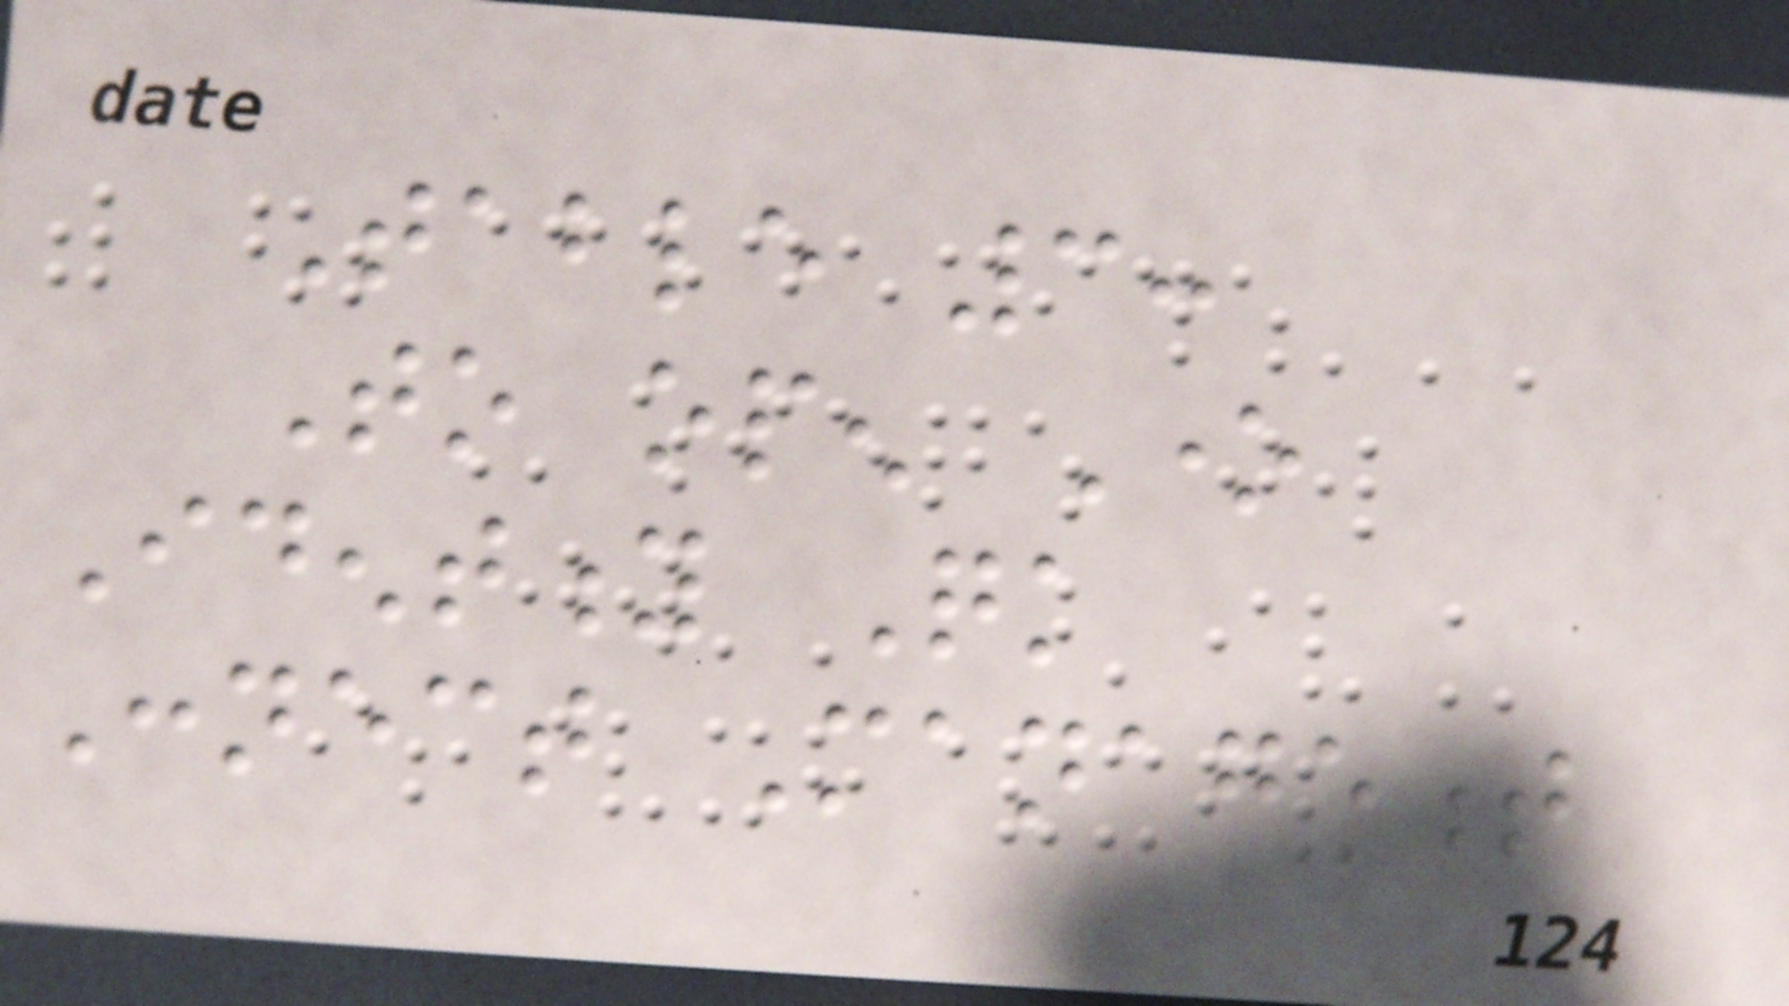Table 3:
To open One
Identity Quick
Connect Management
